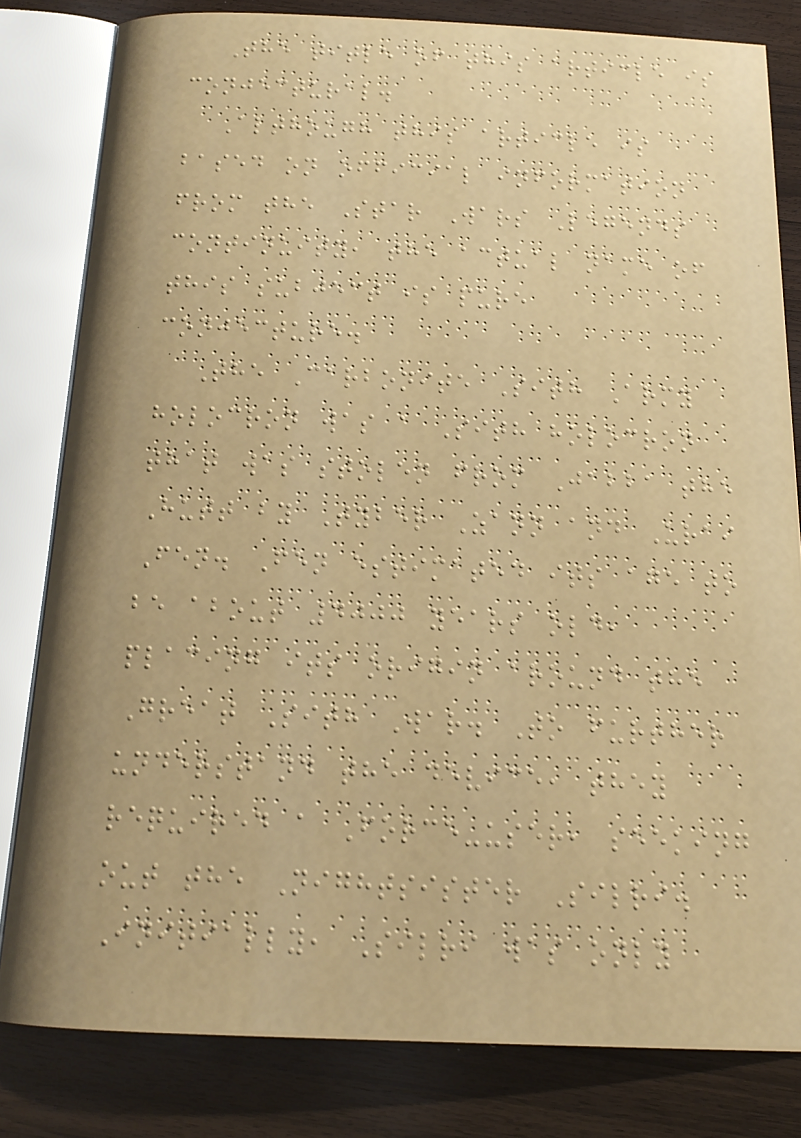The title of this article is
conjectural.
Although this article is
based on official information
from the Star Wars Legends
continuity, the actual name of
this subject is pure
conjecture.
The Carbonite Sith Army
holocron was a Sith holocron
that was stolen from Jabba the
Hutt by Tyber Zann and Urai
Fen. Fen estimated its age to
be about 4000 years old,
placing its origin around the
Great Sith War. To further
understand the device, they
required a Force-user, seeking
out the Nightsister Silri.
Initially, Silri was only
